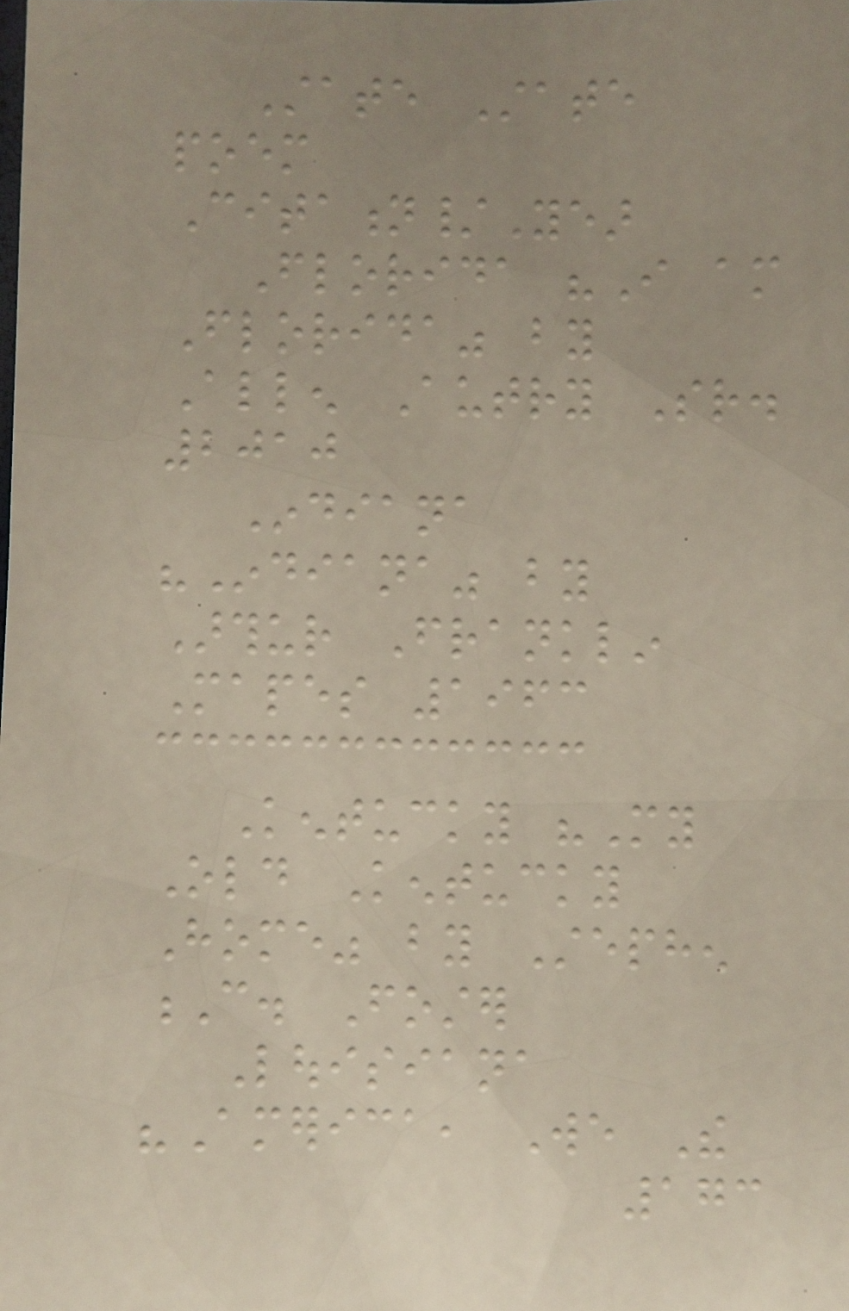State State
poem
Citation/Year
Florida "I am
Florida" by
Allen Autry Sr.
2010
Indiana
"Indiana" by
Arthur Franklin
Mapes 1963
Kentucky "My
Old Kentucky
Home" by Stephen
C. Foster
Louisiana
"America, We The
173
